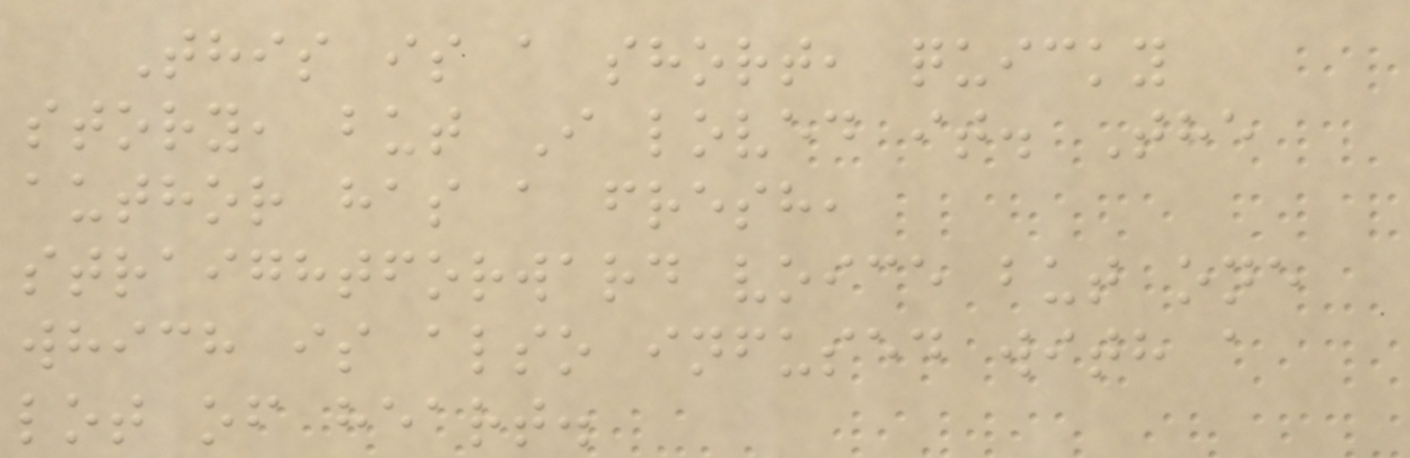This is a short, quicky
story, but I loved it. The
author has a fresh,
straightforward voice but one
which is also infused with a
lot of heart.
